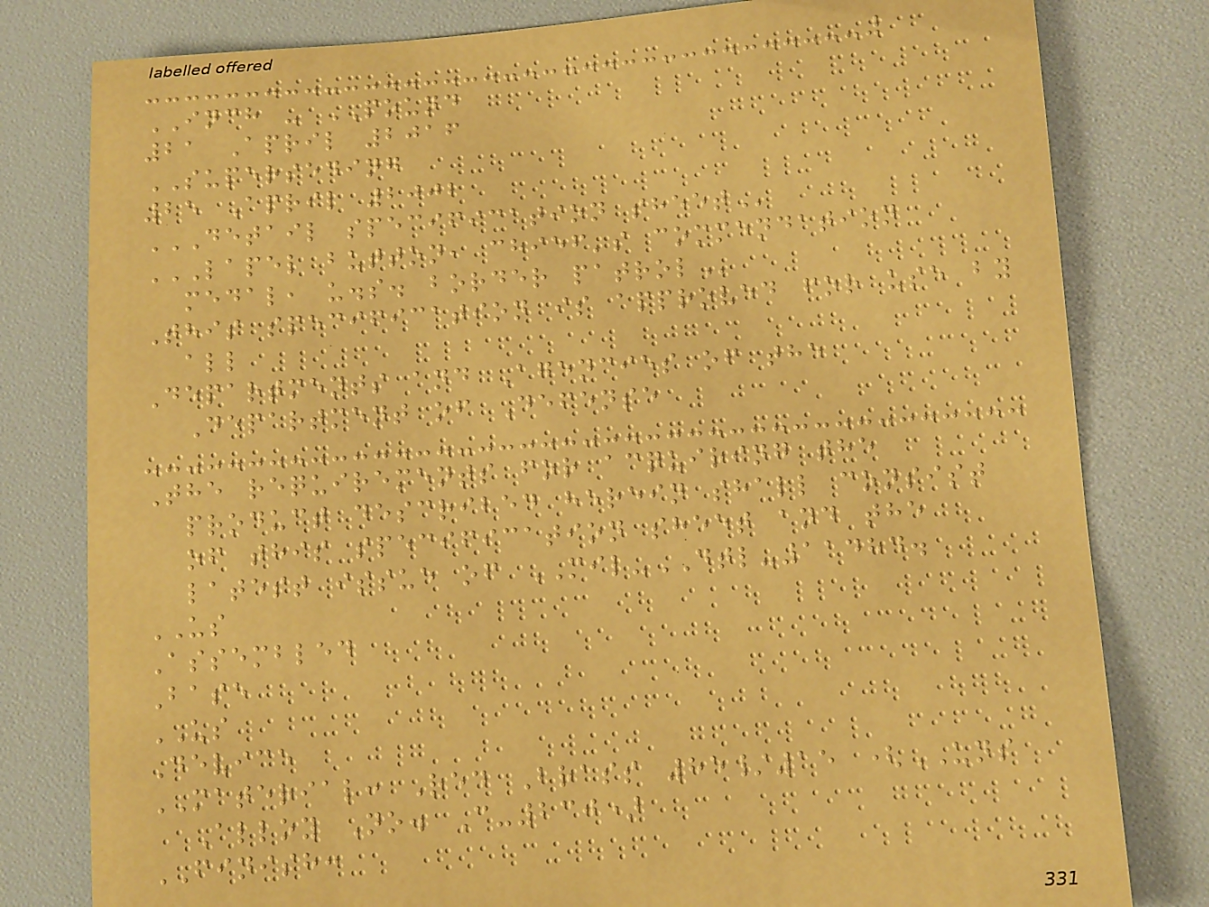INCH - POUND
21 April 2016
SUPERSEDING
25 April 2002
DETAIL SPECIFICATION SHEET
LAPEL BUTTON, CHIEF'S COMMENDATION
MEDAL, U.S. BORDER PATROL
This specification is approved for use by
all
Departments and Agencies of the
Department of Defense
The requirements for acquiring the
product described herein shall consist
of this specification sheet and the
latest issue of MIL-DTL-11484.
US
Assembled
Base
US
Device
MATERIAL: Red Brass 85/15 (UNS
Alloy No. C-230)
FINISH:
